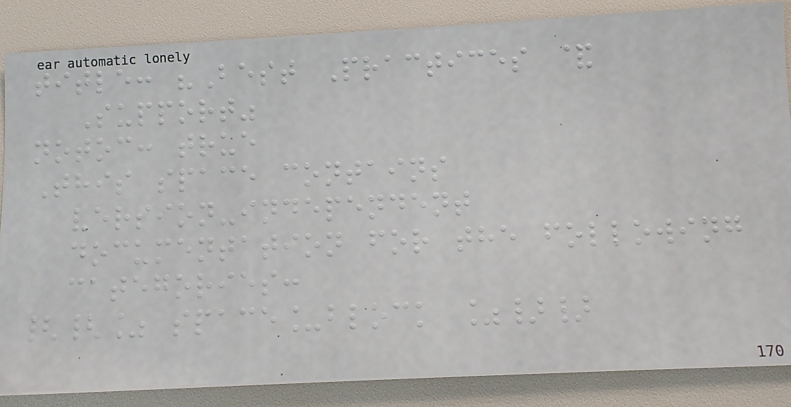title: "Best Practices &
Support"
notoc: true
This space contains
version-independent
documentation for the following
categories:
{{% space_block %}}
